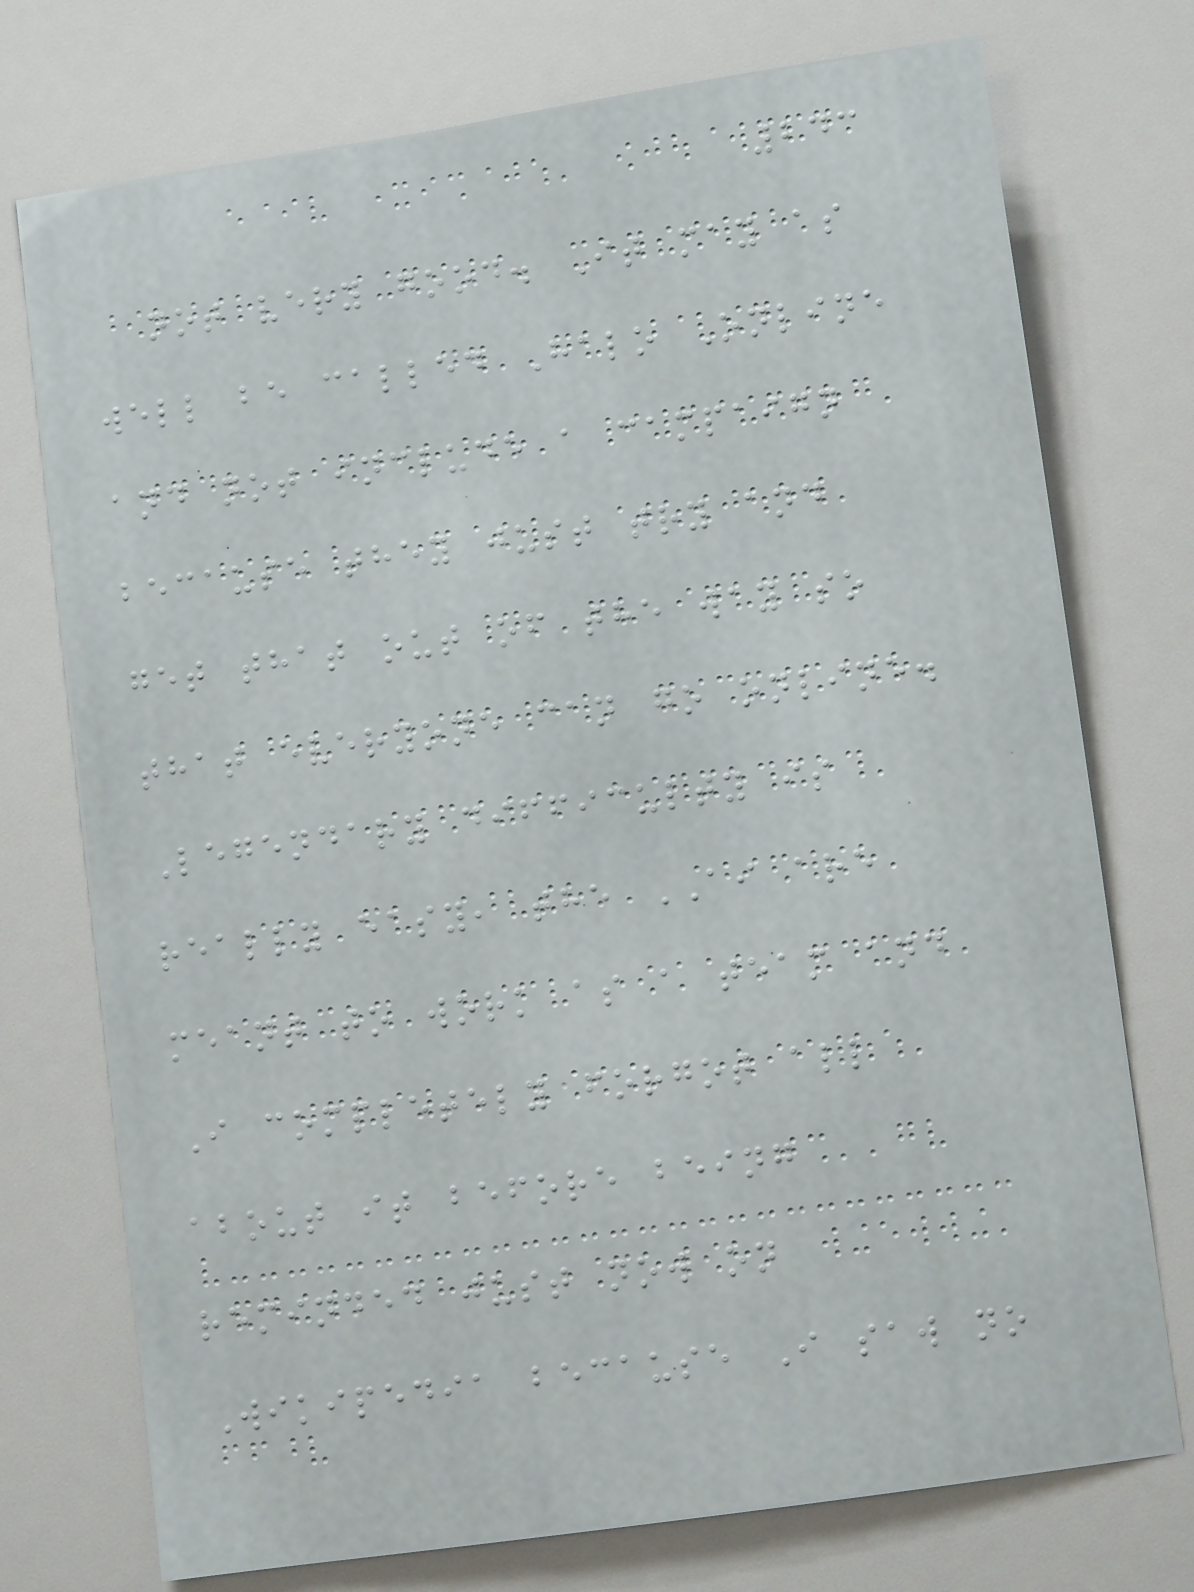243
not very good. It may as
well be called Halo Online
and not include a campaign
because they just try and
get that out of the way so
that everyone can go online.
Legendary difficulty is
really easy, the AI are
meant to work as a team and
I completely forgot all
about it before being
reminded just now on
Wikipedia because I saw no
